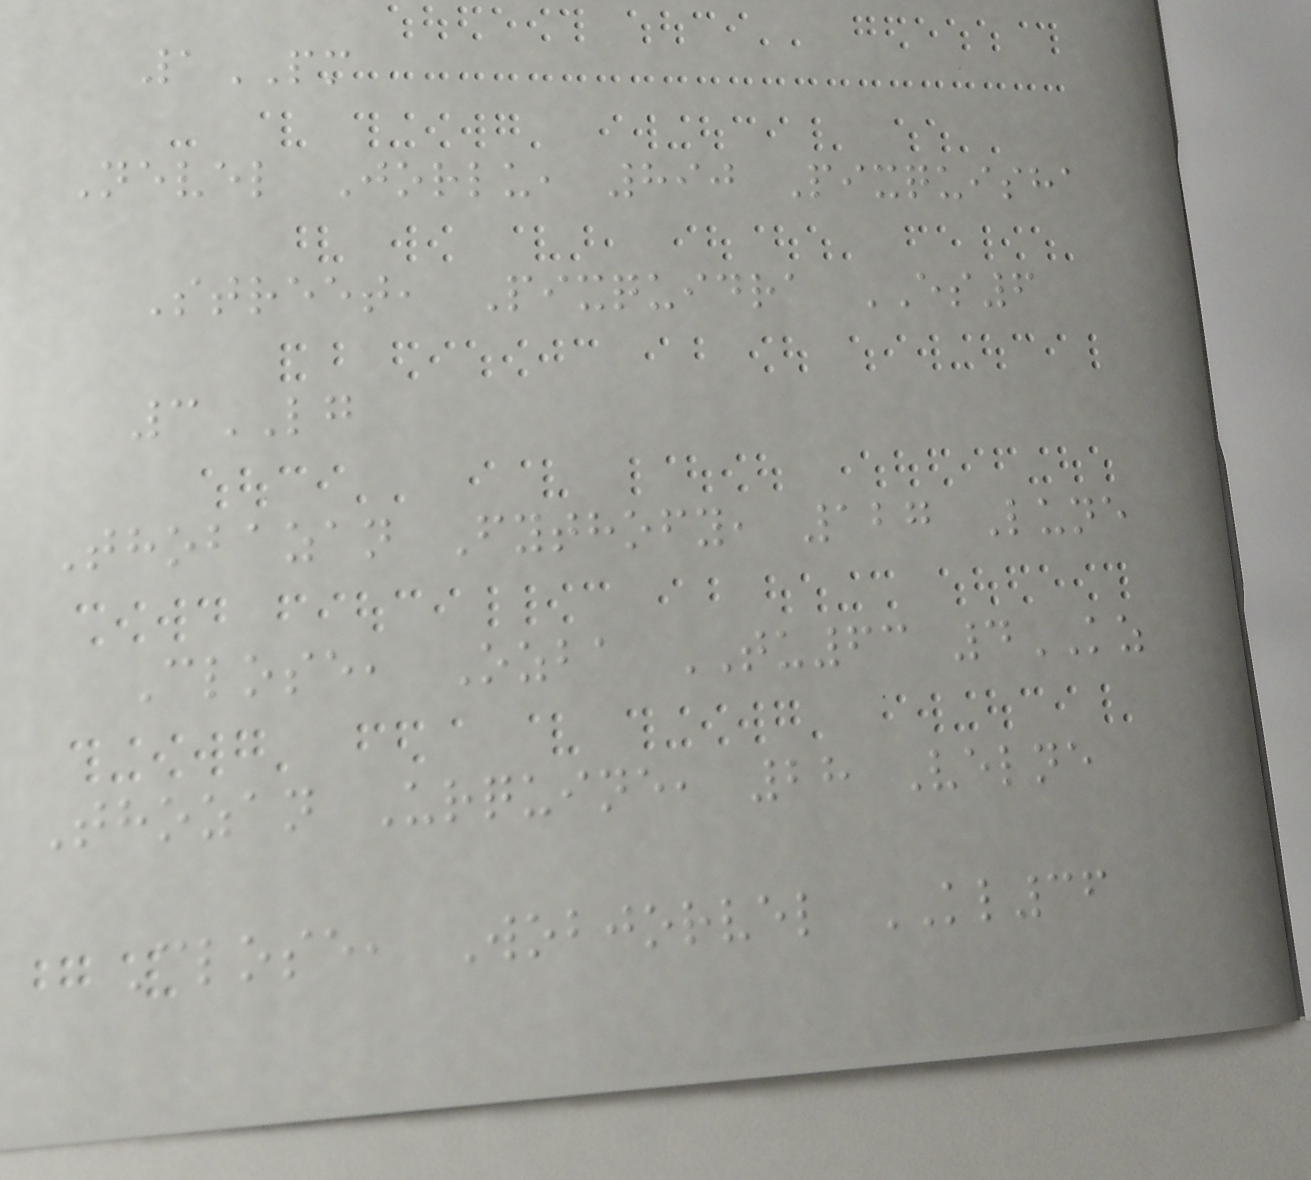1PM
Nevel Jorlu, 890 Pixquisha
Street, Pixquidra ES6
3LG
Thobazan Fythofy, 127 Lune
Close, Ozba TU63 4KZ
Thozan Urquine, 28 Velne
Close, Wobjorvel KL36
